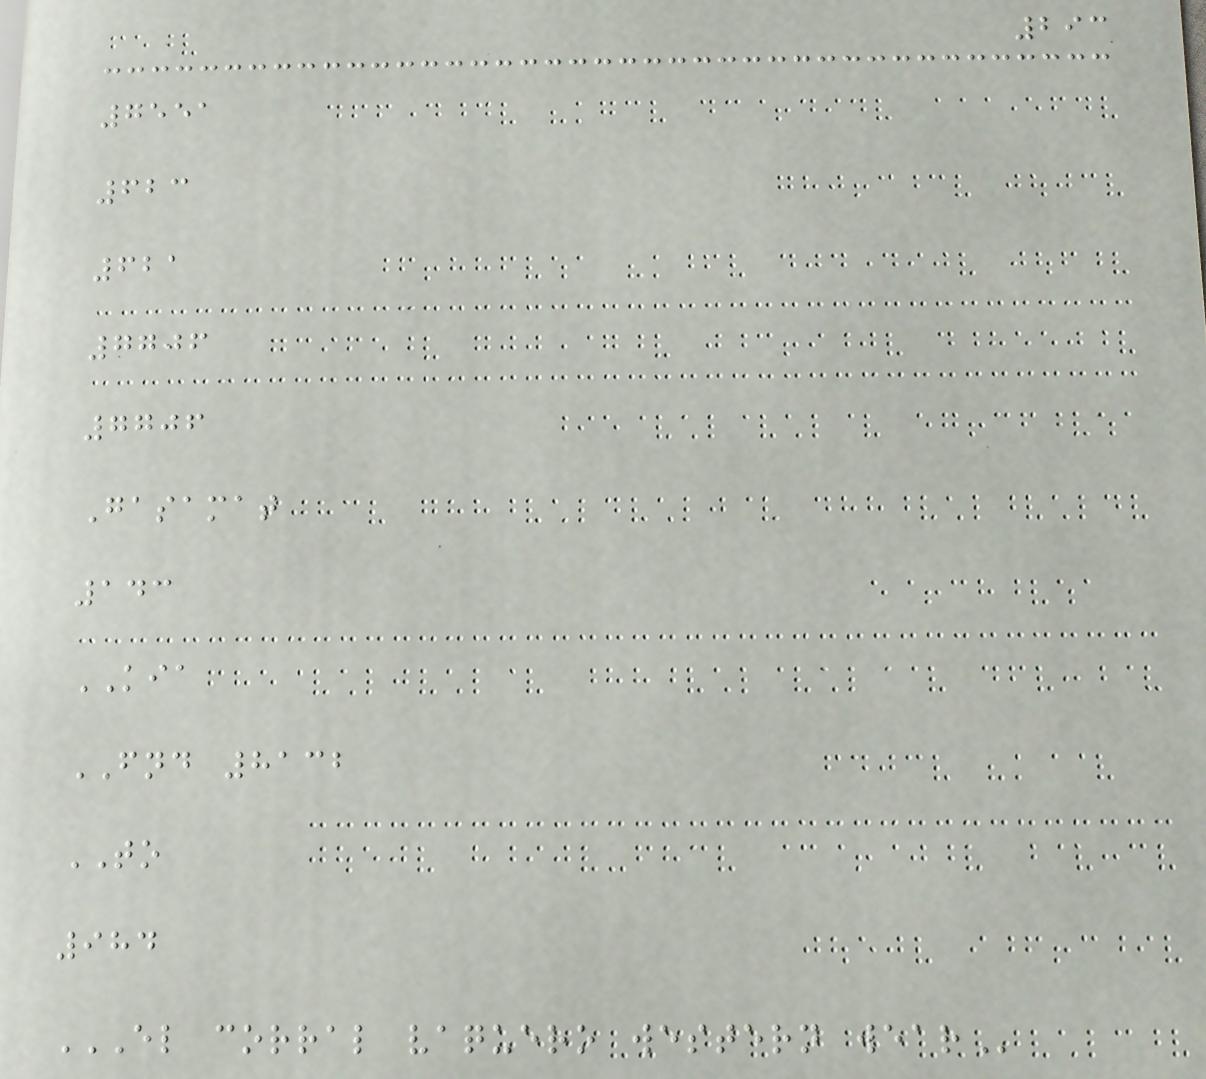293
7551
623
621
7706
7706
Gasamat
143
KIA
FND 8132
TO
984
EL CORRAL VAQUERO WESTERN WEAR
